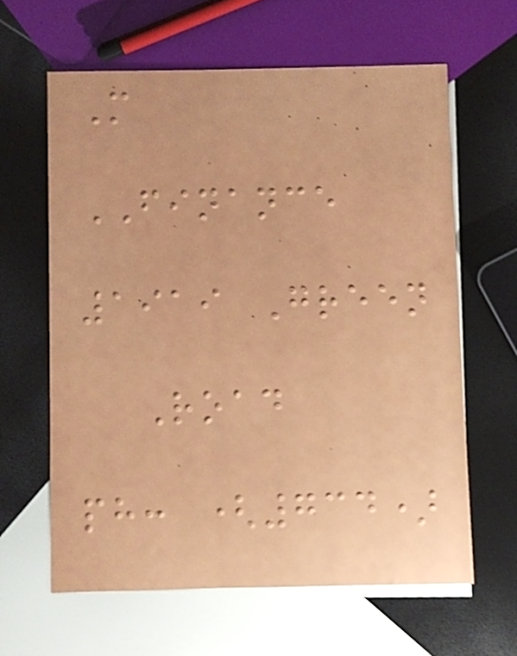M
FINANCE
1919 Green
Road
ph: (734)
